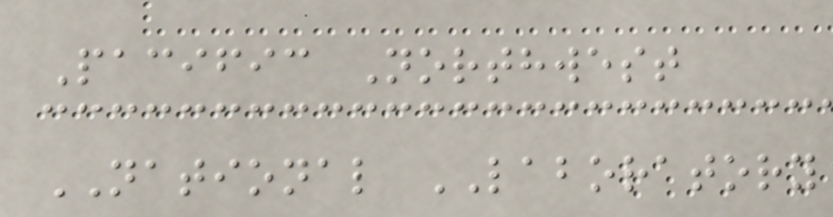Pacific Northwest
NATIONAL LABORATORY
